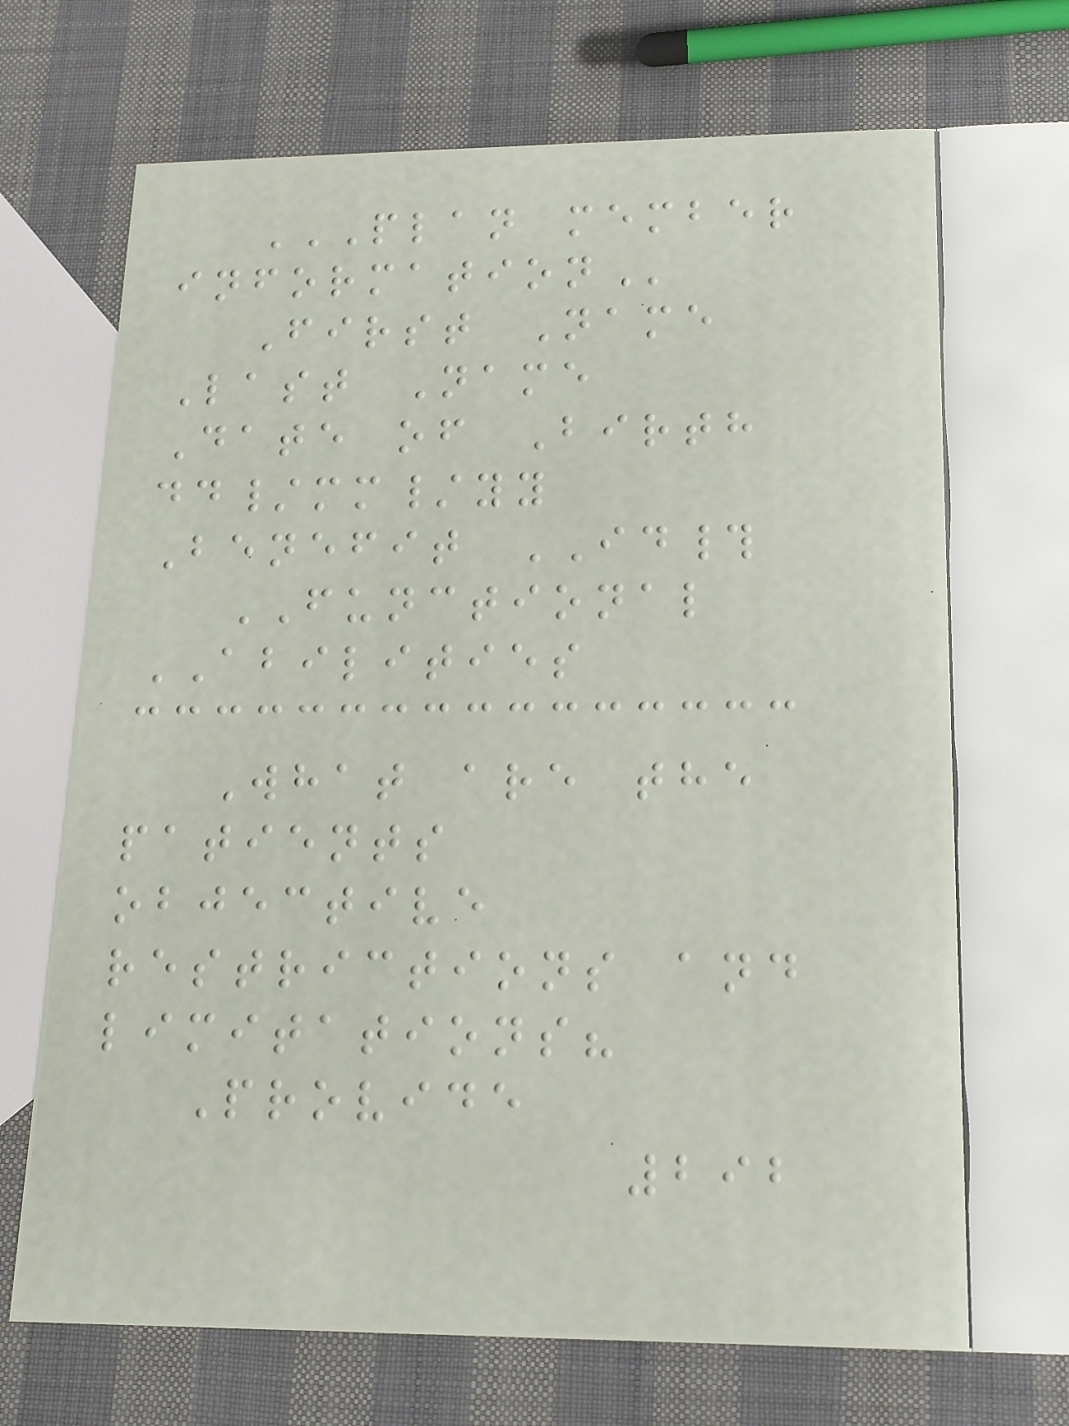PLAN MEMBER
INFORMATION
First Name
Last Name
Date of Birth
dd/mm/yy
Benefit ID#
FUNCTIONAL
ABILITIES
What are the
patients
objective
restrictions and
limitations?
Provide
292
